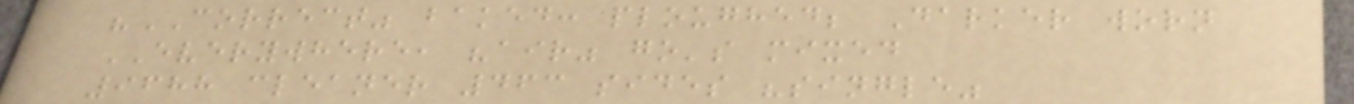"CORRECT" baked: ploughed; Darker worn
EVERYWHERE, "air" go's mixed
9688 cleaner 463 sides "single"
